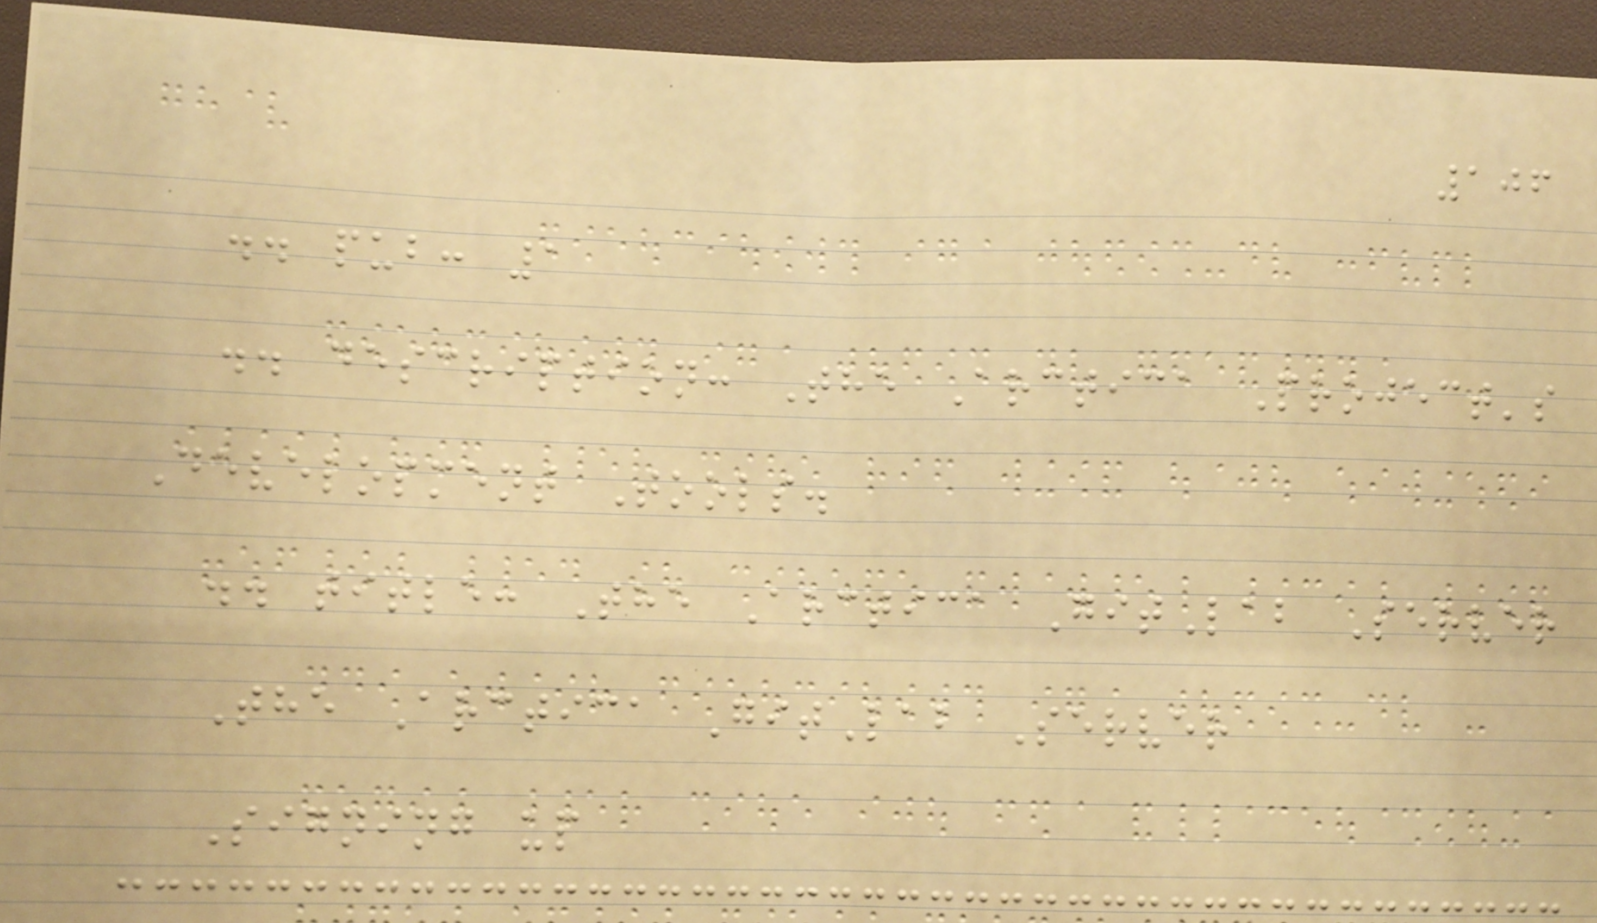106
.. pub: 1
.. description: The Arctica Project's
Development Tools.
.. title: The Arctica GitLab Server
The Arctica GitLab Server
Signing up
